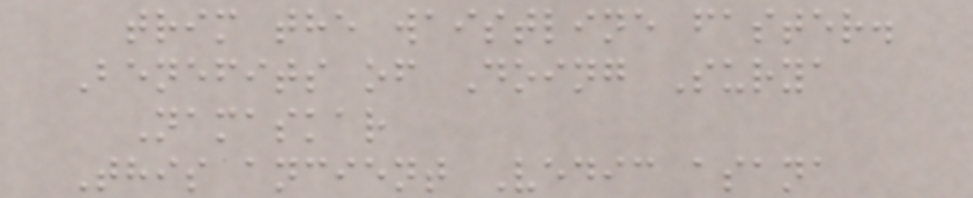trim the waistline faster.
Benefits of Doing Surya
Namaskar
This ancient Vedic asana
